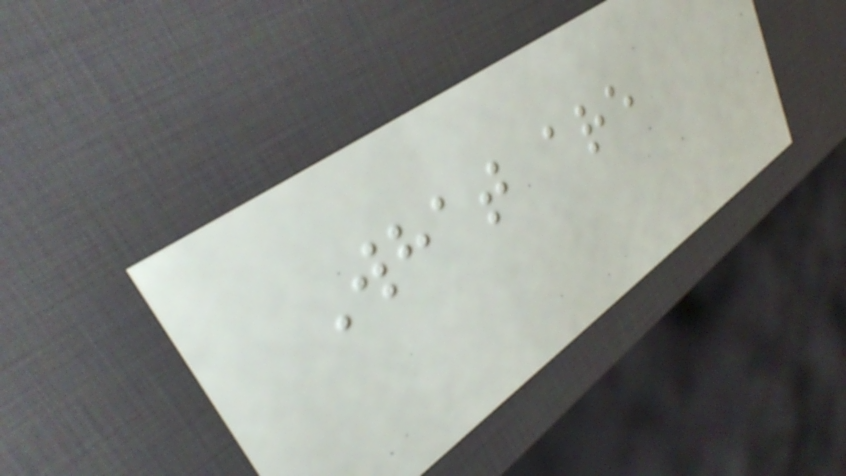What are
